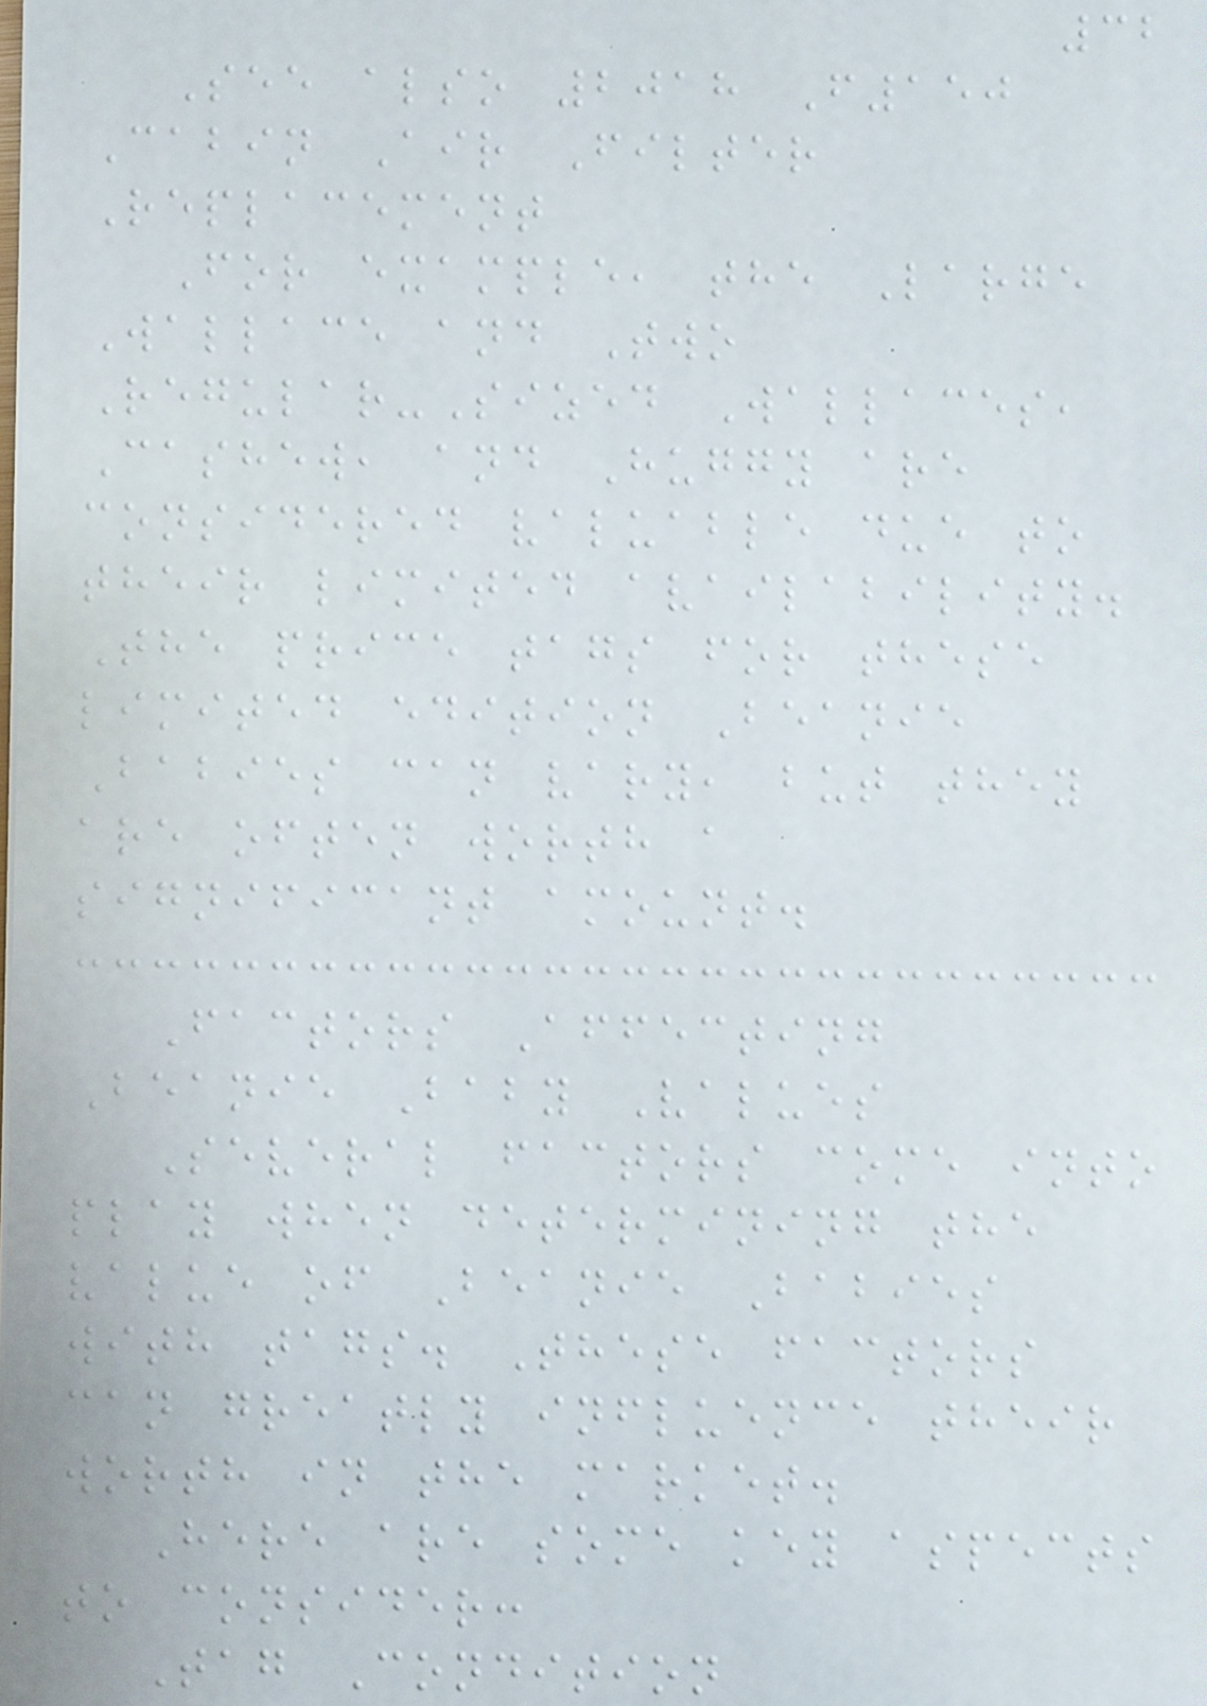32
See also 2018 F150
Cabin Air Filter
Replacement
For example, the Large
Wallace and Two
Regular-Sized Wallaces,
Cashew, and Huggy are
considered valuable due to
their limited availability.
The price tags for these
limited edition Beanie
Babies can vary, but they
are often worth a
significant amount.
Factors Affecting
Beanie Baby Values
Several factors come into
play when determining the
value of Beanie Babies
with tags. These factors
can greatly influence their
worth in the market.
Here are some key aspects
to consider:
Tag Condition
